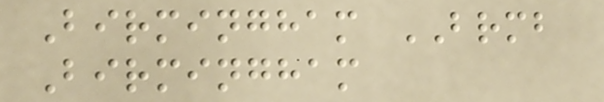Birmingham BRMB
Birmingham
